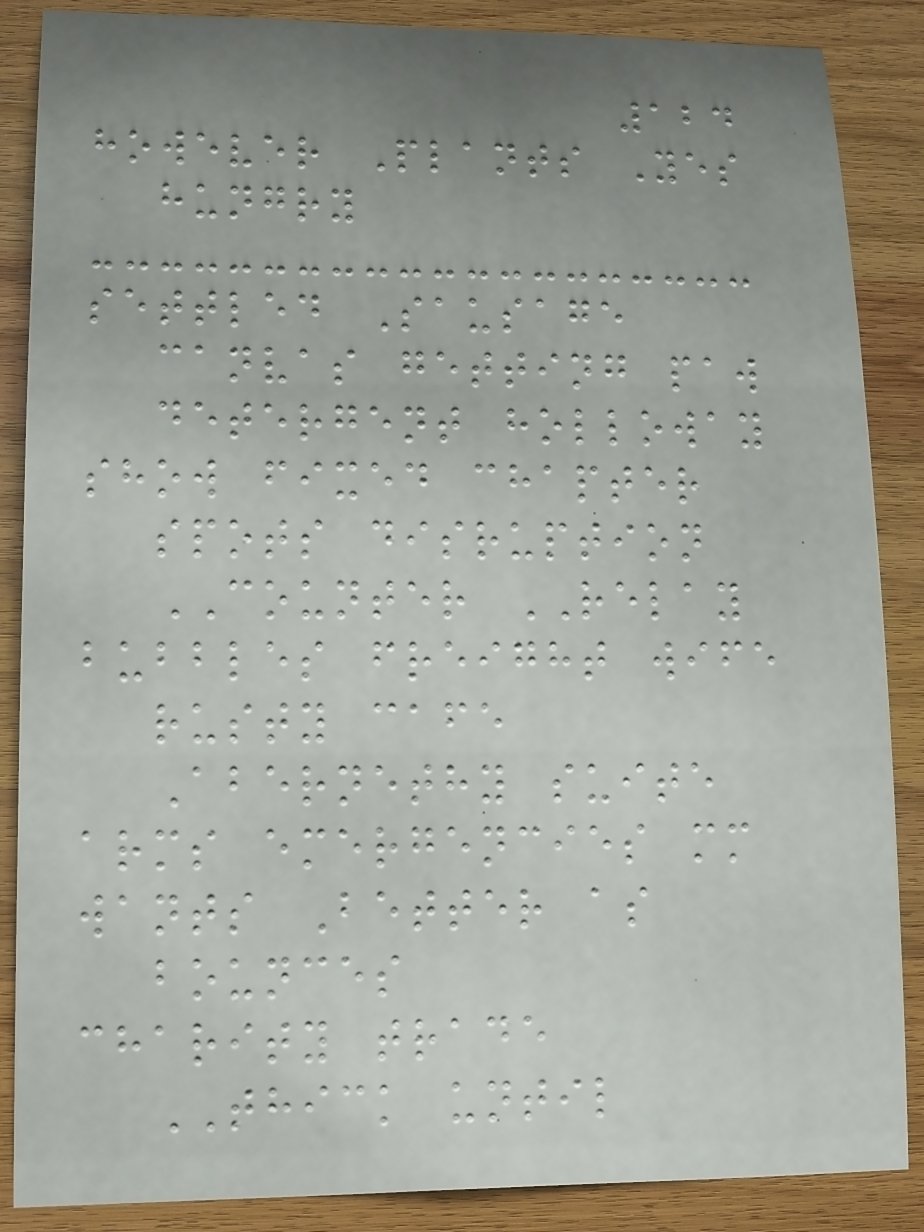124
however Plants Yes
hungry
settled Sausage
canvas getting paw
detergent holloway
show fixed chapter
spots disruption
COUNTER RELAY
bubbles freight wife
rusty cafe
Abernethy suite
arms emergencies mm
wants Better as
bounces
charity trade
THICK until
